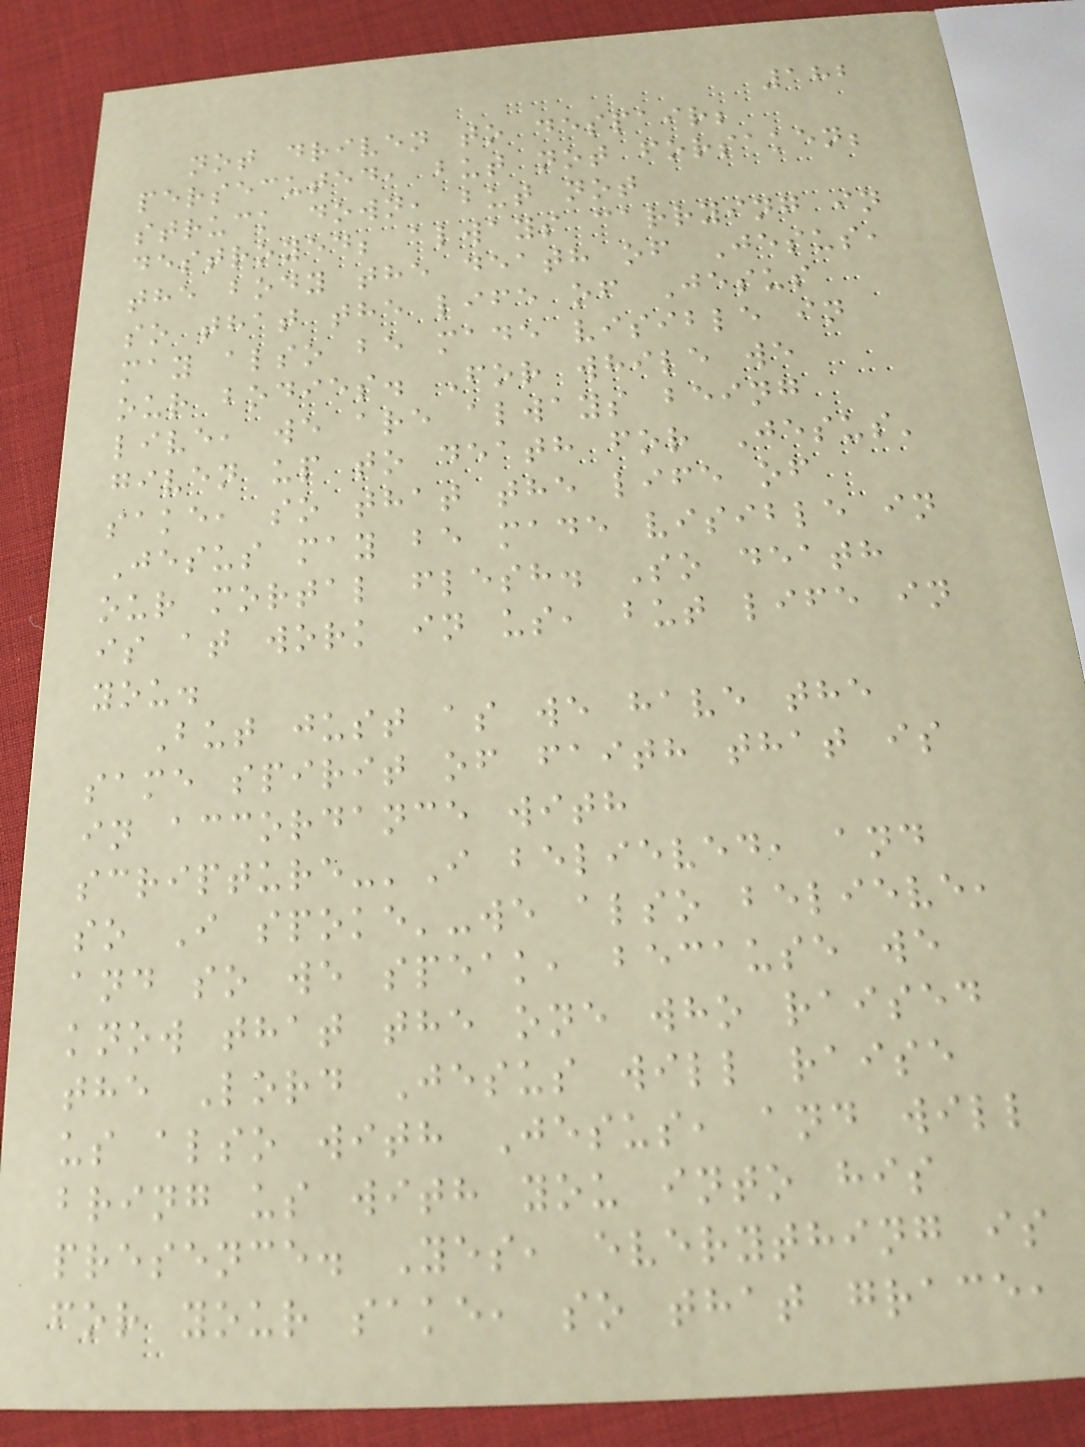182
not driven to despair;
persecuted, but not forsaken;
struck down, but not
destroyed; always carrying in
the body the death of Jesus,
so that the life of Jesus
may also be made visible in
our bodies. For while we
live, we are always being
given up to death for Jesus'
sake, so that the life of
Jesus may be made visible in
our mortal flesh. So death
is at work in us, but life in
you.
But just as we have the
same spirit of faith that is
in accordance with
scripture-'I believed, and
so I spoke'-we also believe,
and so we speak, because we
know that the one who raised
the Lord Jesus will raise
us also with Jesus, and will
bring us with you into his
presence. Yes, everything is
for your sake, so that grace,
